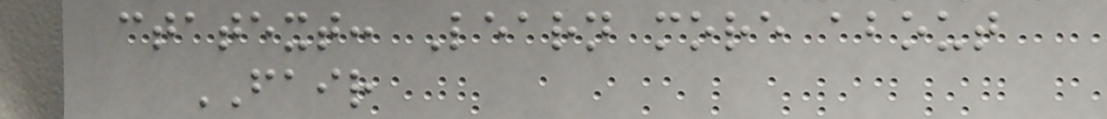ctatext: Learn more about
FAIR
